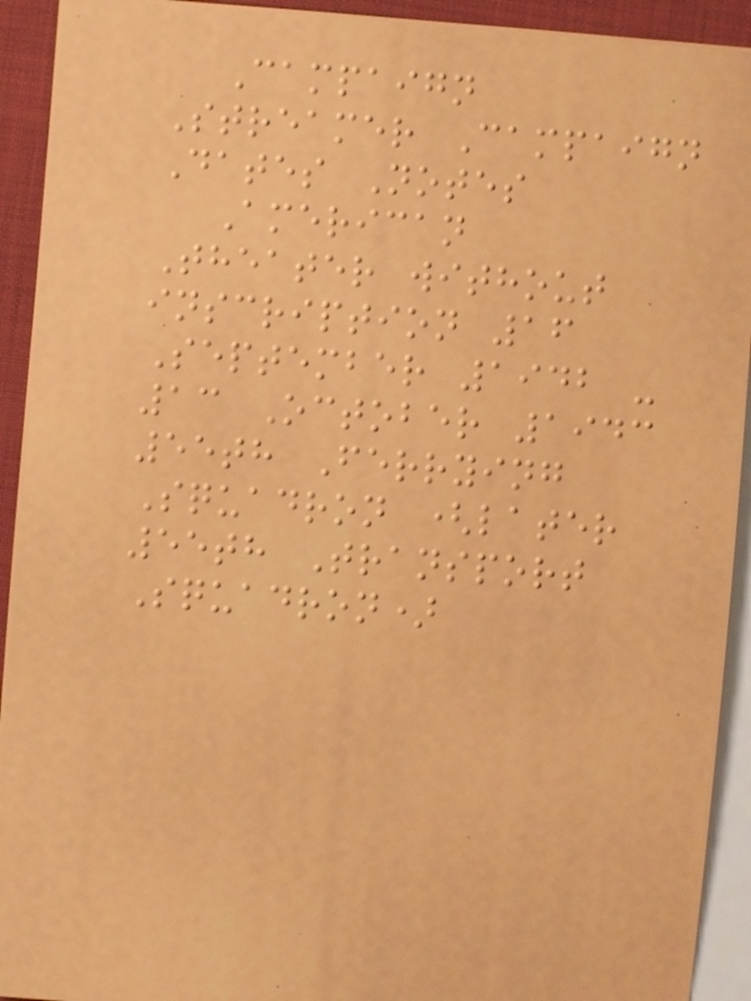Campaign
Streamer Campaign
Dates Notes
American
Theater without
inscription 16
September 1942 -
13 October 1943
55th Ferrying
Squadron (later
55th Transport
Squadron)
